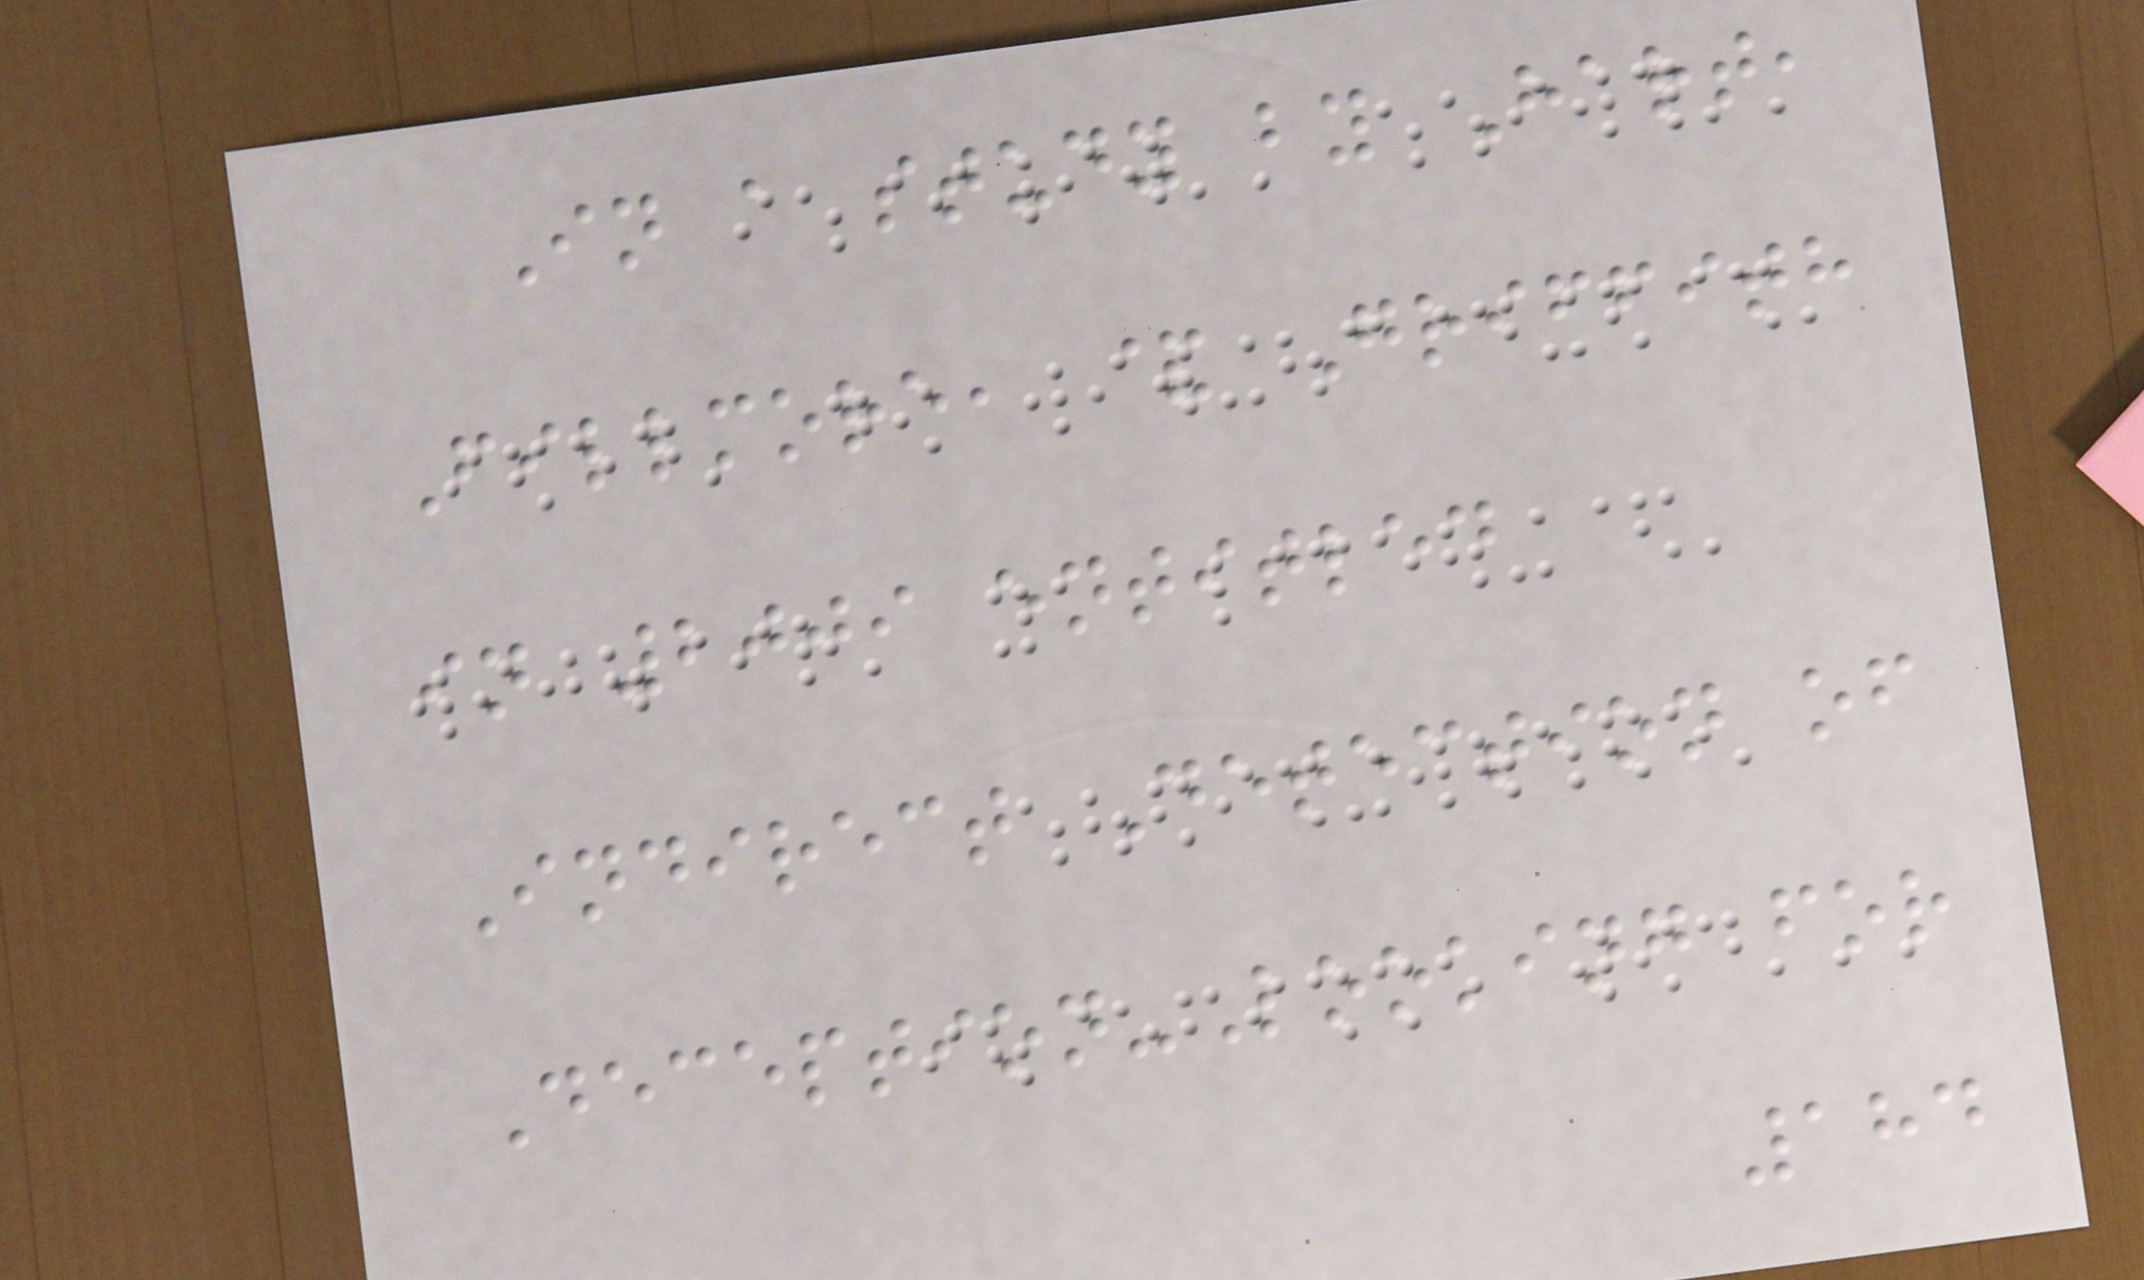In a study by Hart,
Fillmore, & Griffith
in 2009 entitled
Indirect Detection of
Deception-Looking for
184
